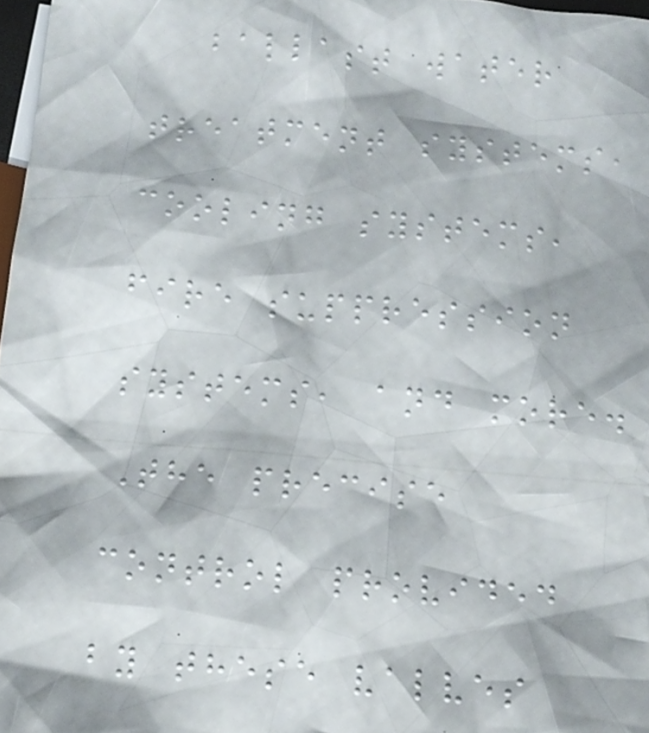ballast water
treatment systems,
cooling systems,
fire suppression
systems, and more.
The precise
control provided
by these valves
